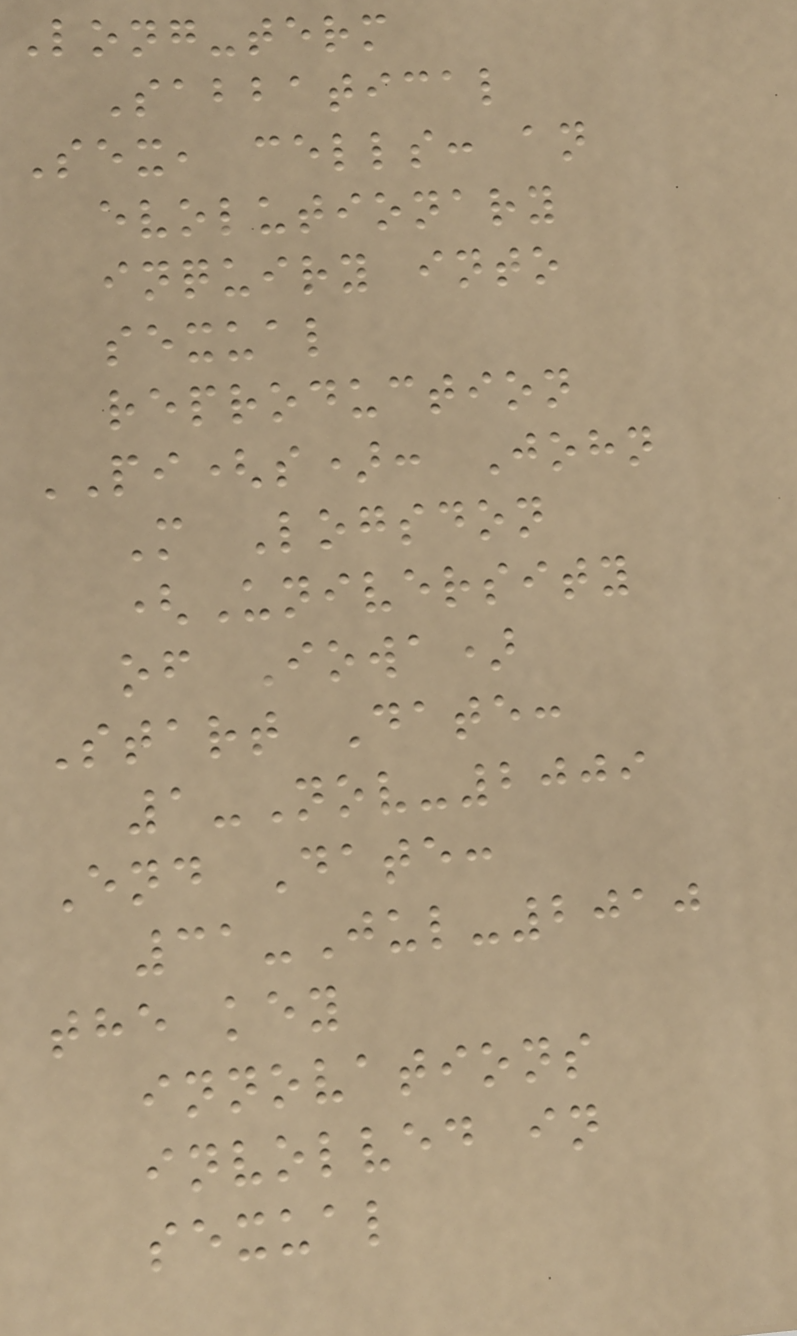Long-term
Sabbatical
Sex, cells: an
evolutionary
inquiry into
sexual
reproduction
PI(s): John
M Logsdon
(University
of Iowa)
Start Date:
1-Nov-2009
End Date:
31-Jul-2010
the key
innovations
involved in
sexual
